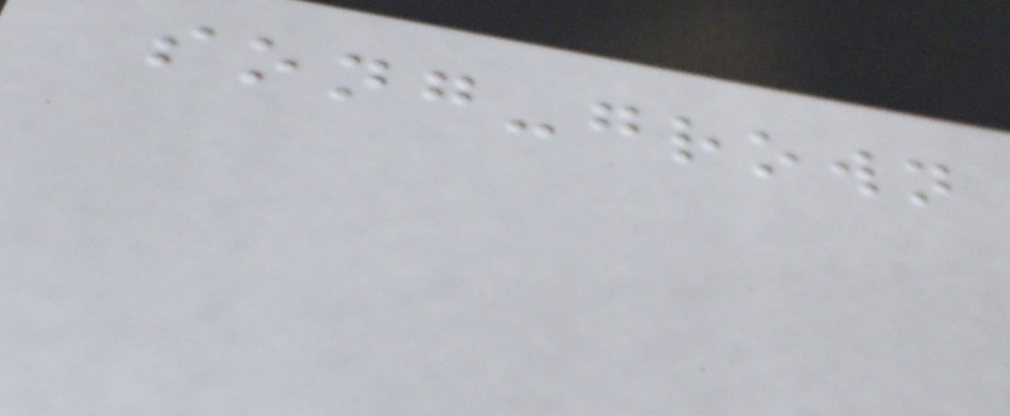song-grown
